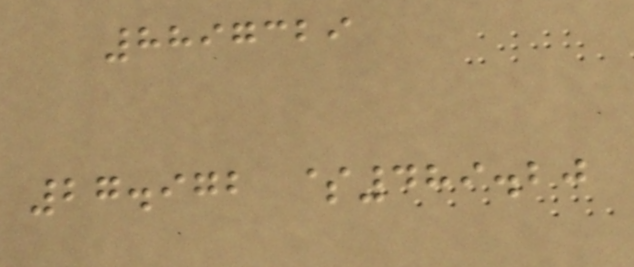8897329
27.972 $489.20
